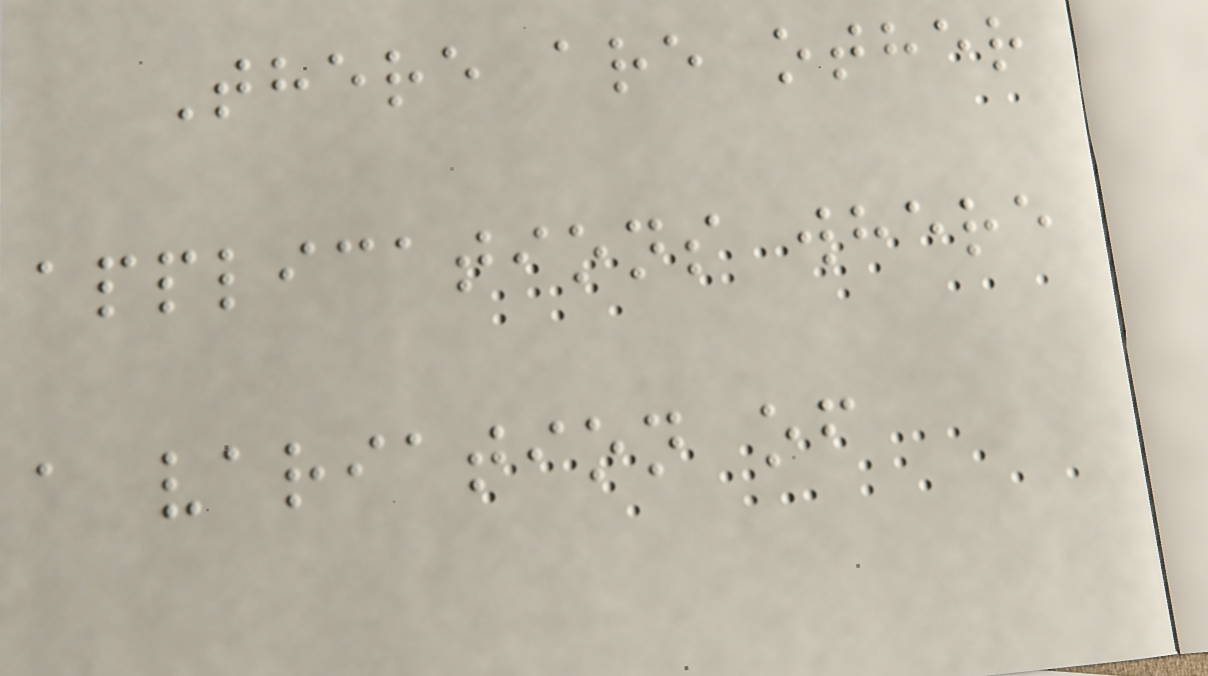There are other
applications where
a variation of
